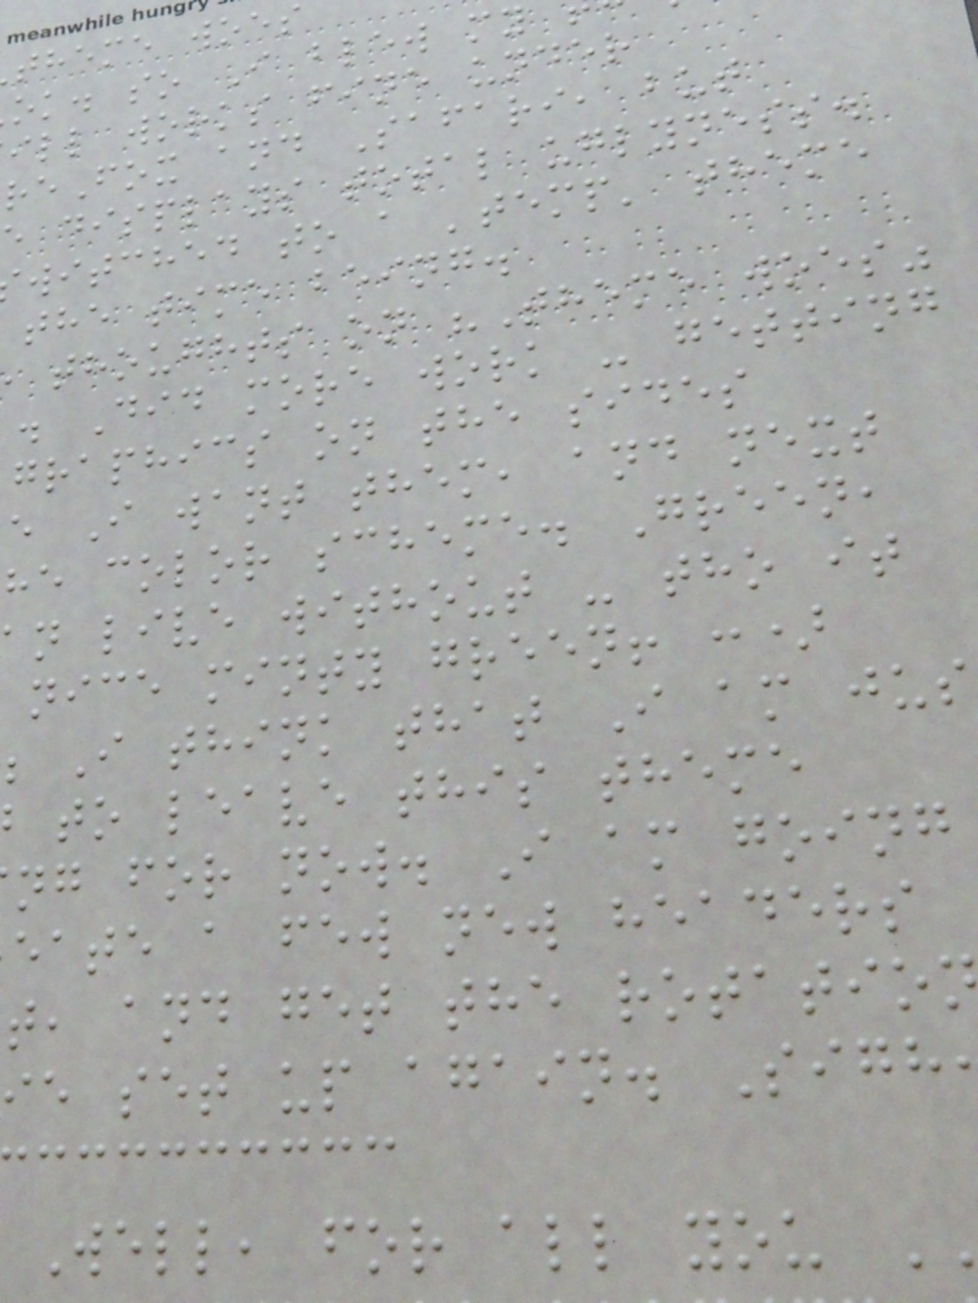theme woes
ok. so I blew my
ill works fine under
reFox and Safari, but
e displays total uglyness.
witched to a 'temp' theme
the time being.
thoughts on "Theme woes"
. Did more work - getting
graphics on the sides
e I want them, and next
he color scheme. Green,
n live without - tho it
nice minty green! :)
I think that I am jus
to leave this theme
ng for now. I am going
eate a few new headers
t, and get the rotatio
ie set up again. Sigh
Well, for all you
